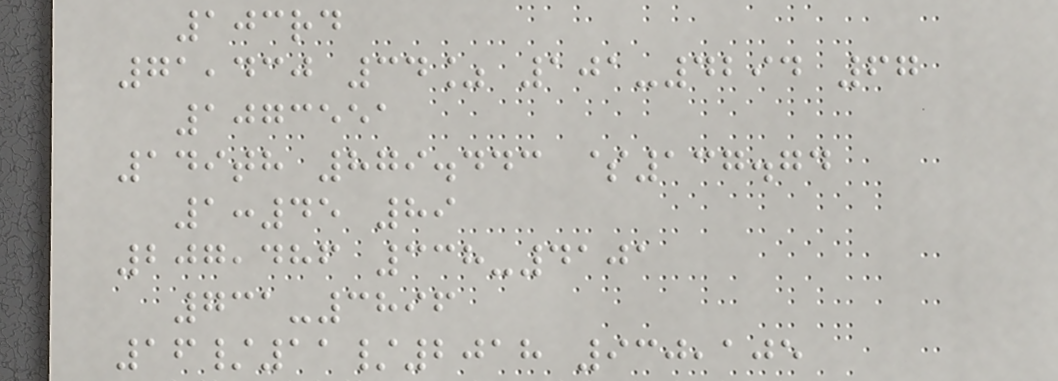103rd
71,430 34% 101-4294 67
1073551
149th 879.443 $137.74
1:45 89
207,486 338-4101
731-3896
16/11/2018 930,105
